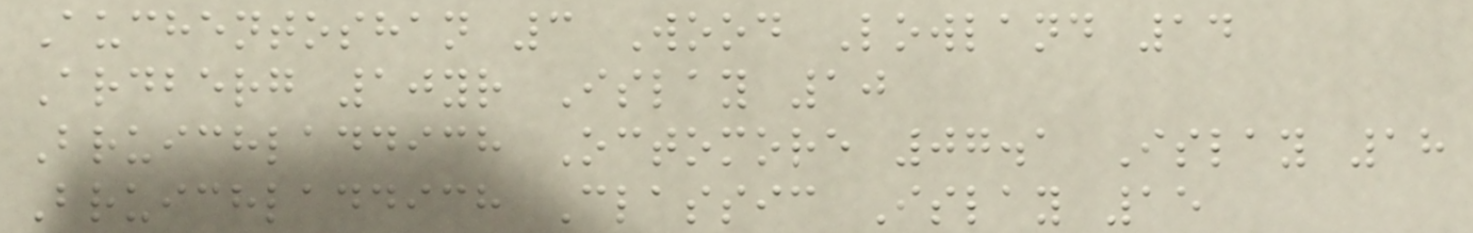Auchentoshan 3 Wood Lowland 14
Ardberg 10yr Islay 10
Bruichladdich Octomore 07.1 Islay 18
Bruichladdich Classic Islay 15
